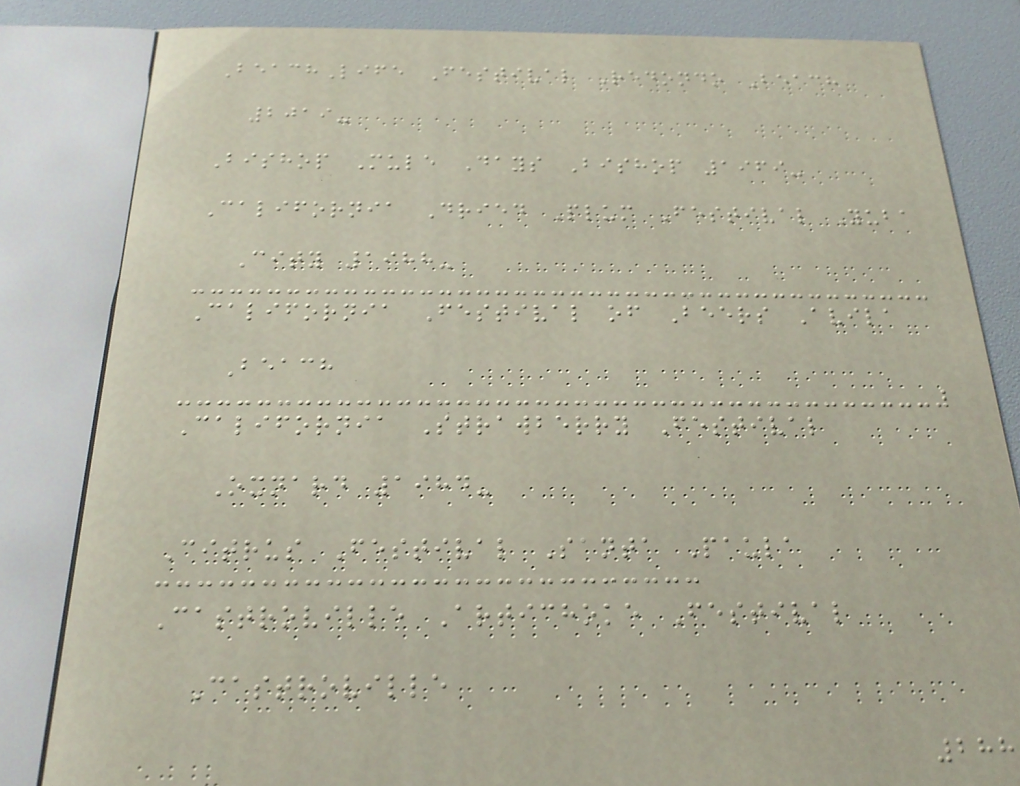BeachLife Festival Redondo Beach
2019-
Bishop Mule Days Bishop 1969-
California Dried Plum Festival Yuba
City 1988-
California Festival of Beers Avila
Beach
California Strawberry Festival
Oxnard 1984-
Citrus Festival Santa Paula
Castroville Artichoke Festival
Castroville
288
